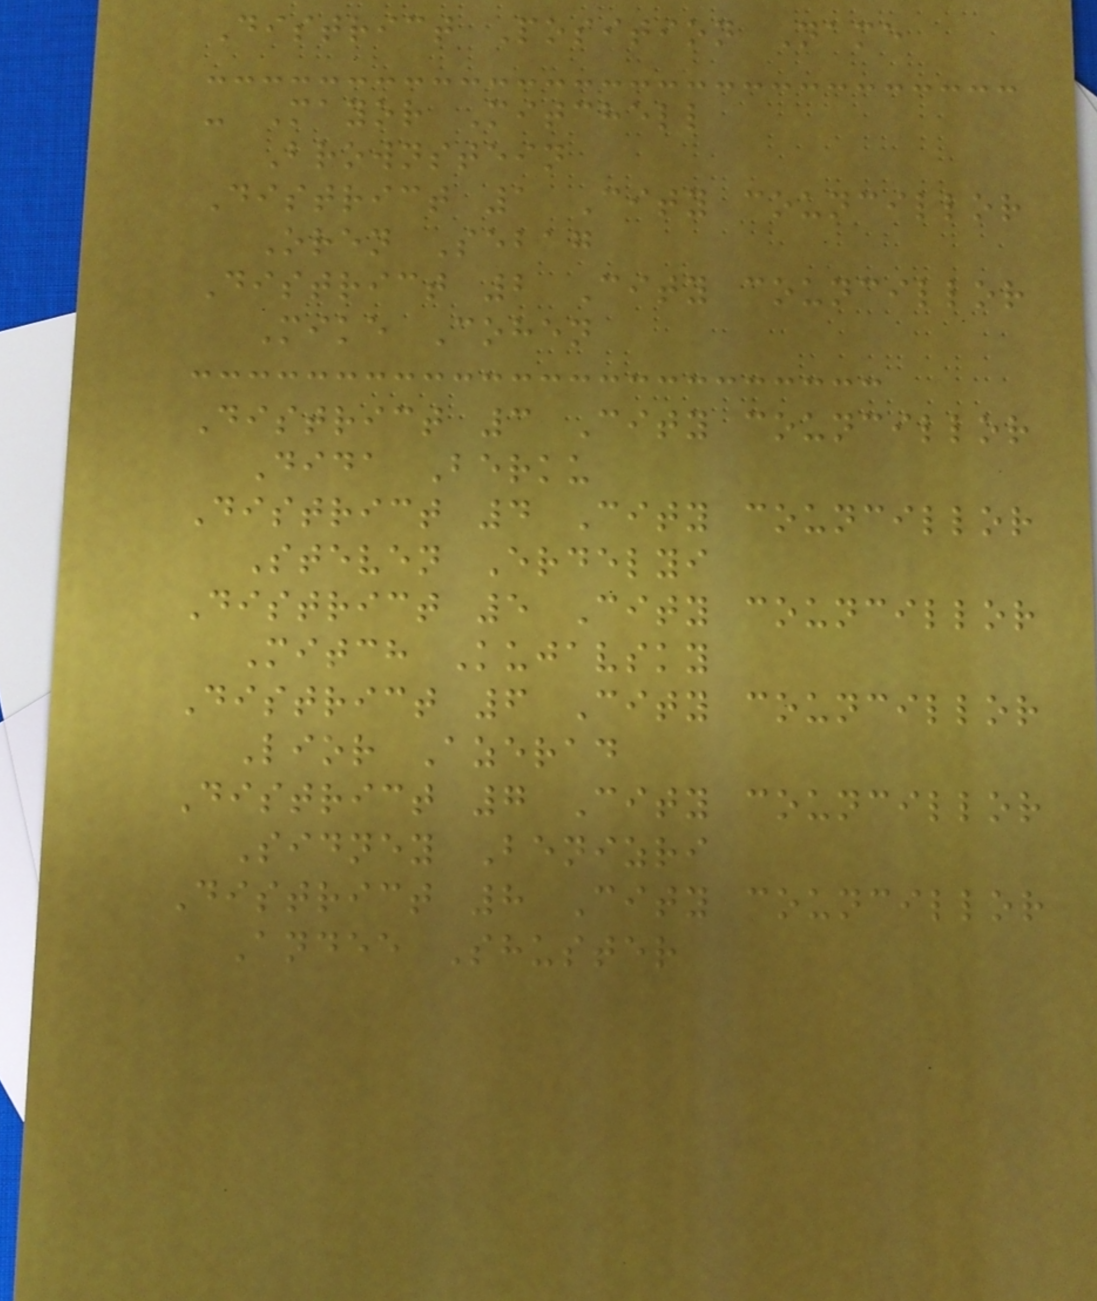District Position Name
- Mayor Mitchell
Brownstein
District 1 City councillor
Oren Sebag
District 2 City councillor
Mike Cohen
District 3 City councillor
Dida Berku
District 4 City councillor
Steven Erdelyi
District 5 City councillor
Mitch Kujavsky
District 6 City councillor
Lior Azerad
District 7 City councillor
Sidney Benizri
District 8 City councillor
Andee Shuster
